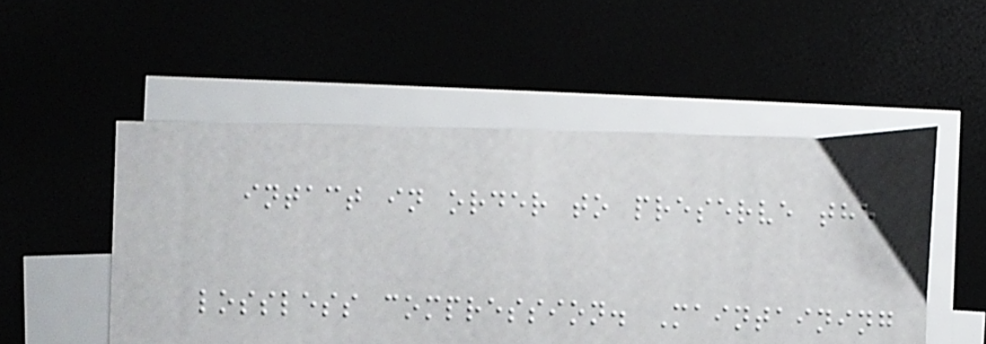intact in order to preserve the
lossless compression. Maintaining
